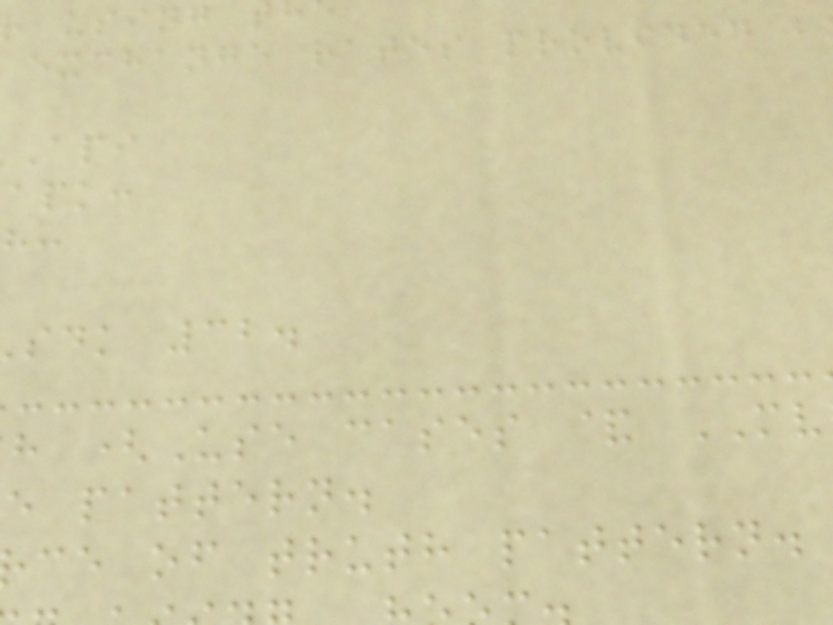using t
exchange rates provided b
apk:
sdk 32.
h (Use cases & MV
e pattern.
ce of truth pattern.
